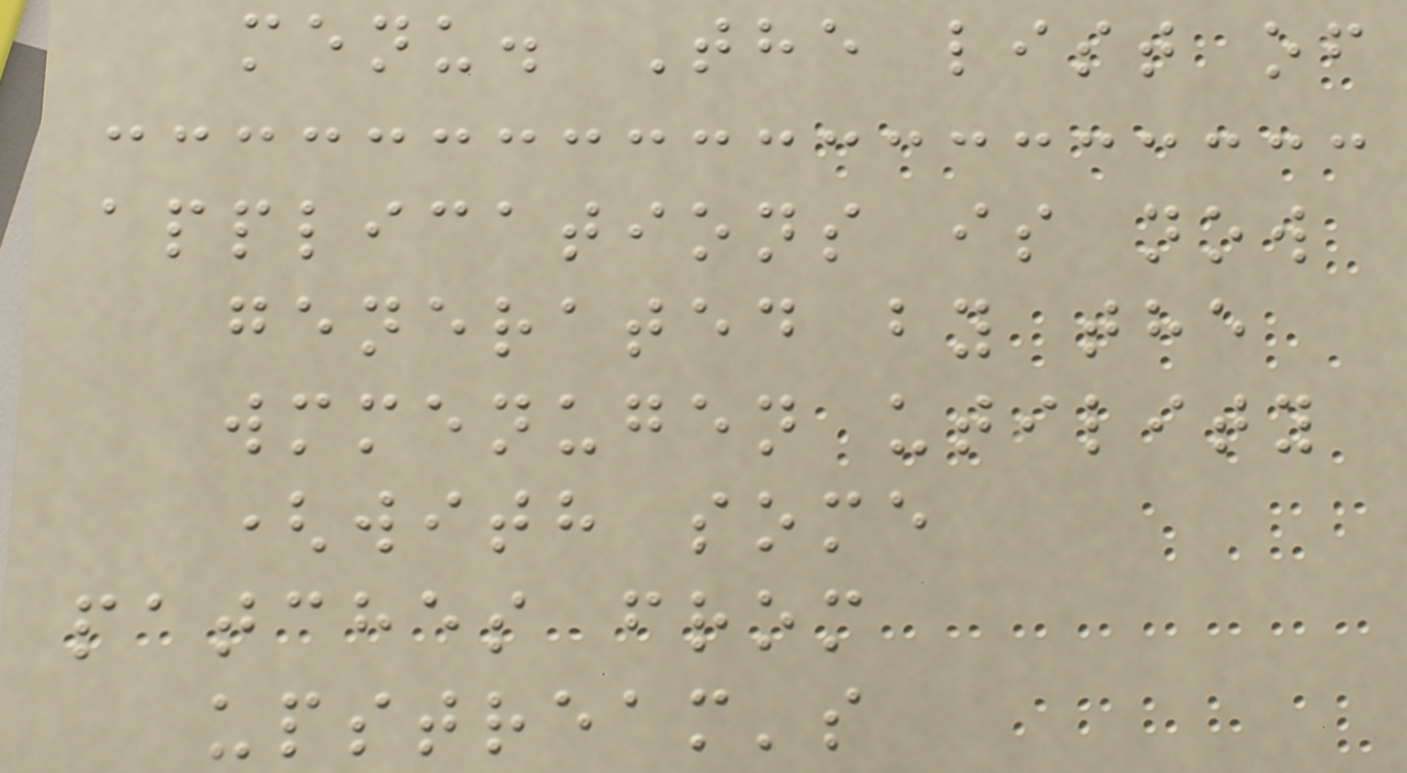menu. The list of
applications is now
generated by the
wmmenugen utility
(with some
patches from
upstream's
